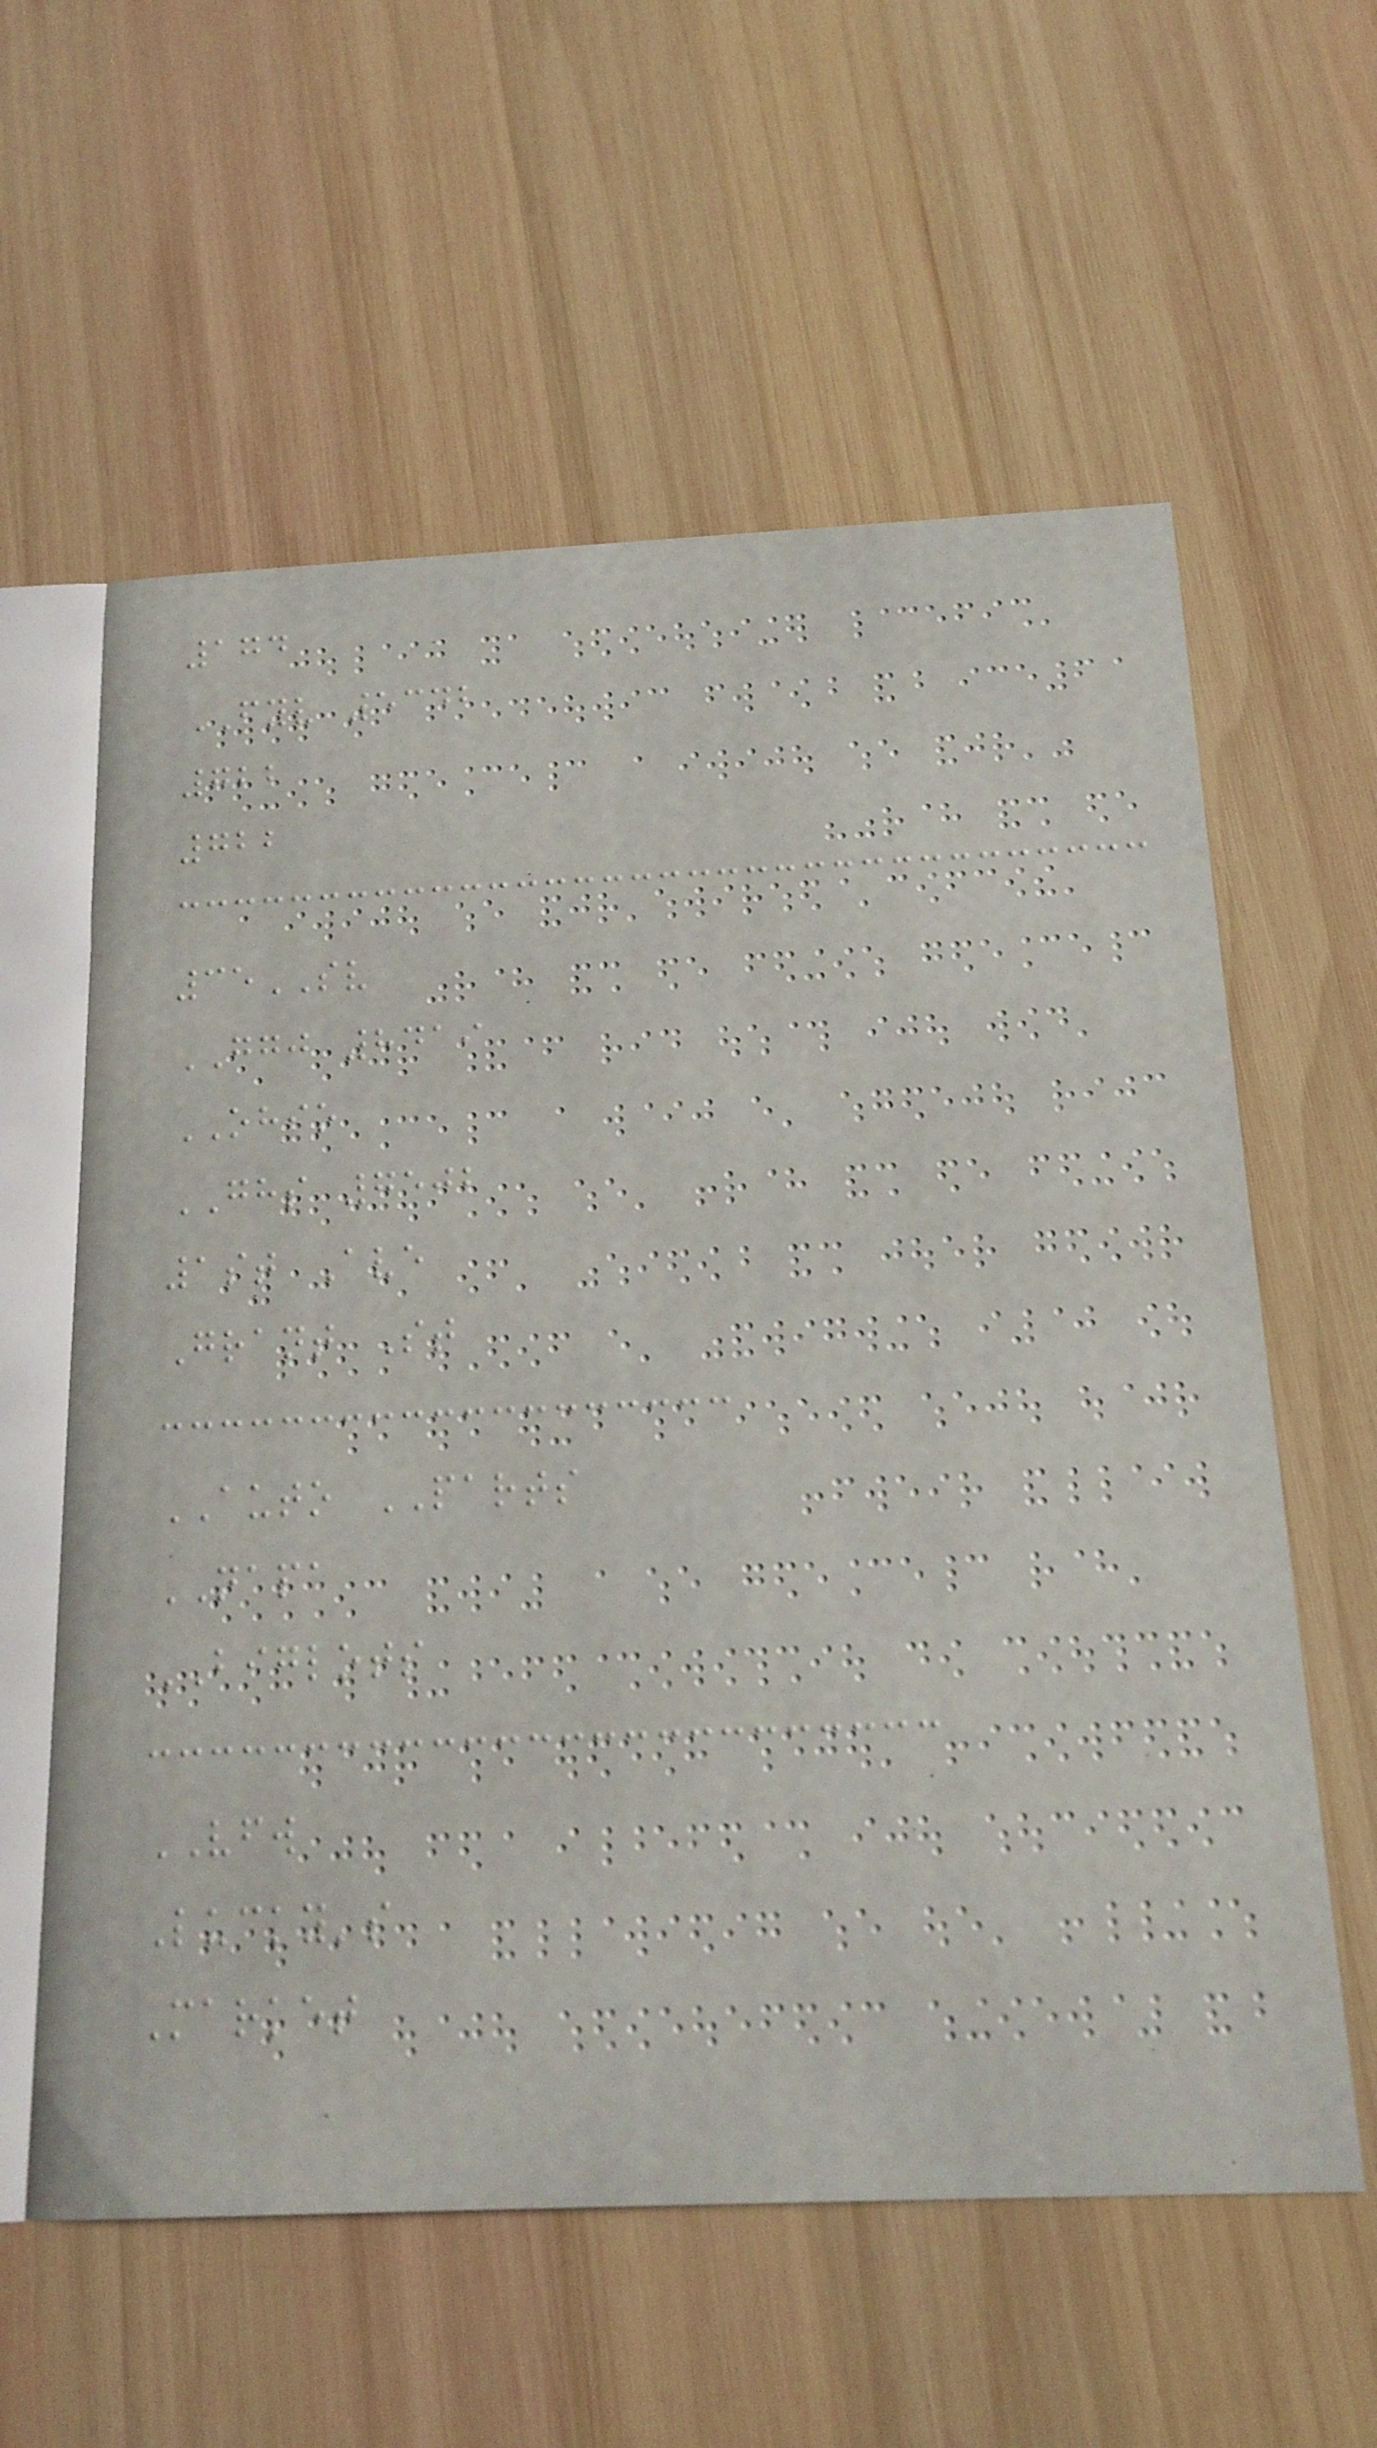174
FYV 5342
722
722
35SV
GGJ 8419
OHIO
GHS 7502
1st Ave
Grant St
AUTO PARTS
NAPA
BIGLOTS
VFW
Lucky's
Market
